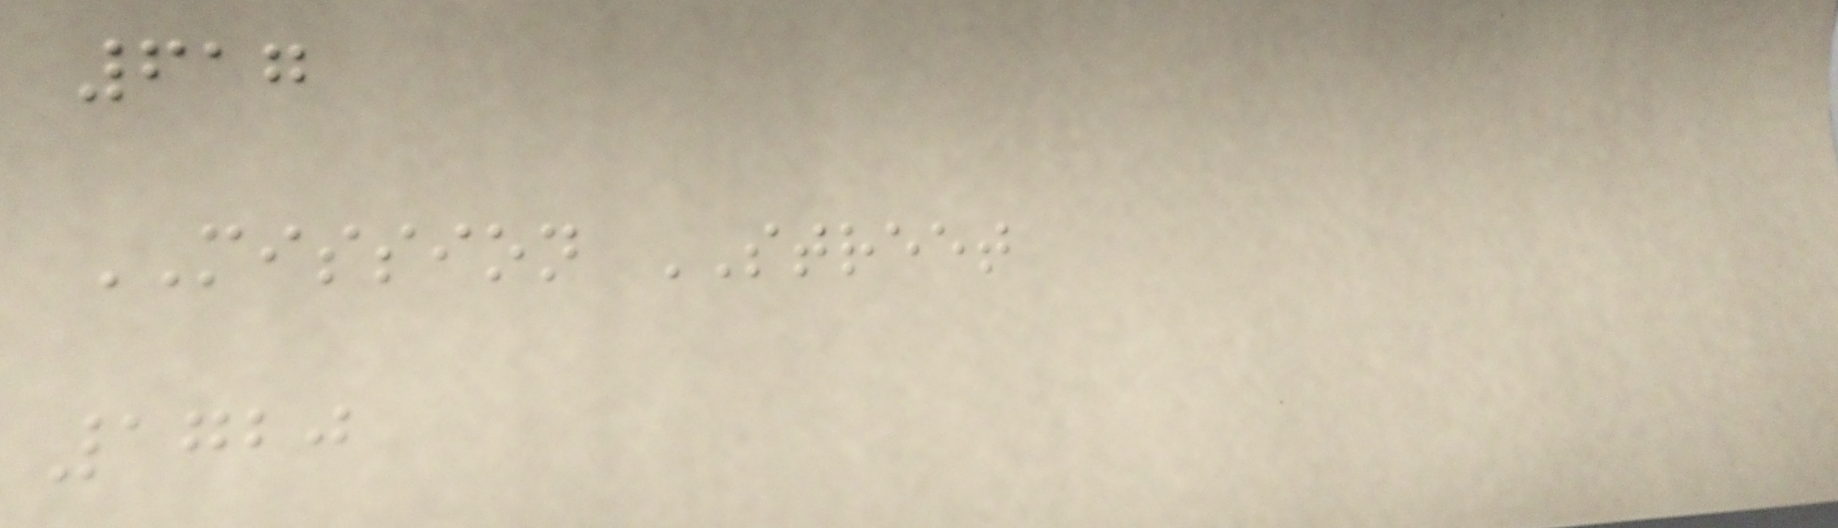617
MISSION STREET
1720
